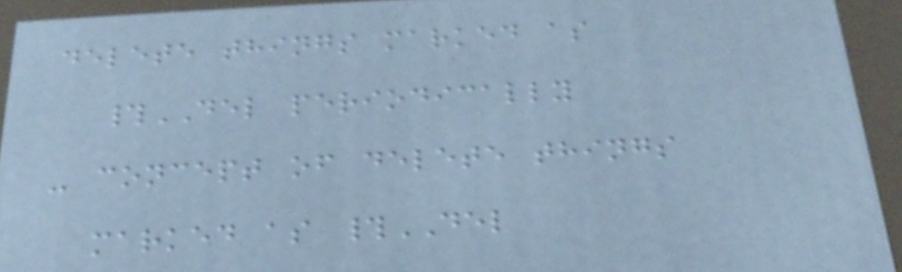delete things marked as
#DEL periodically
- concept of delete things
marked as #DEL
